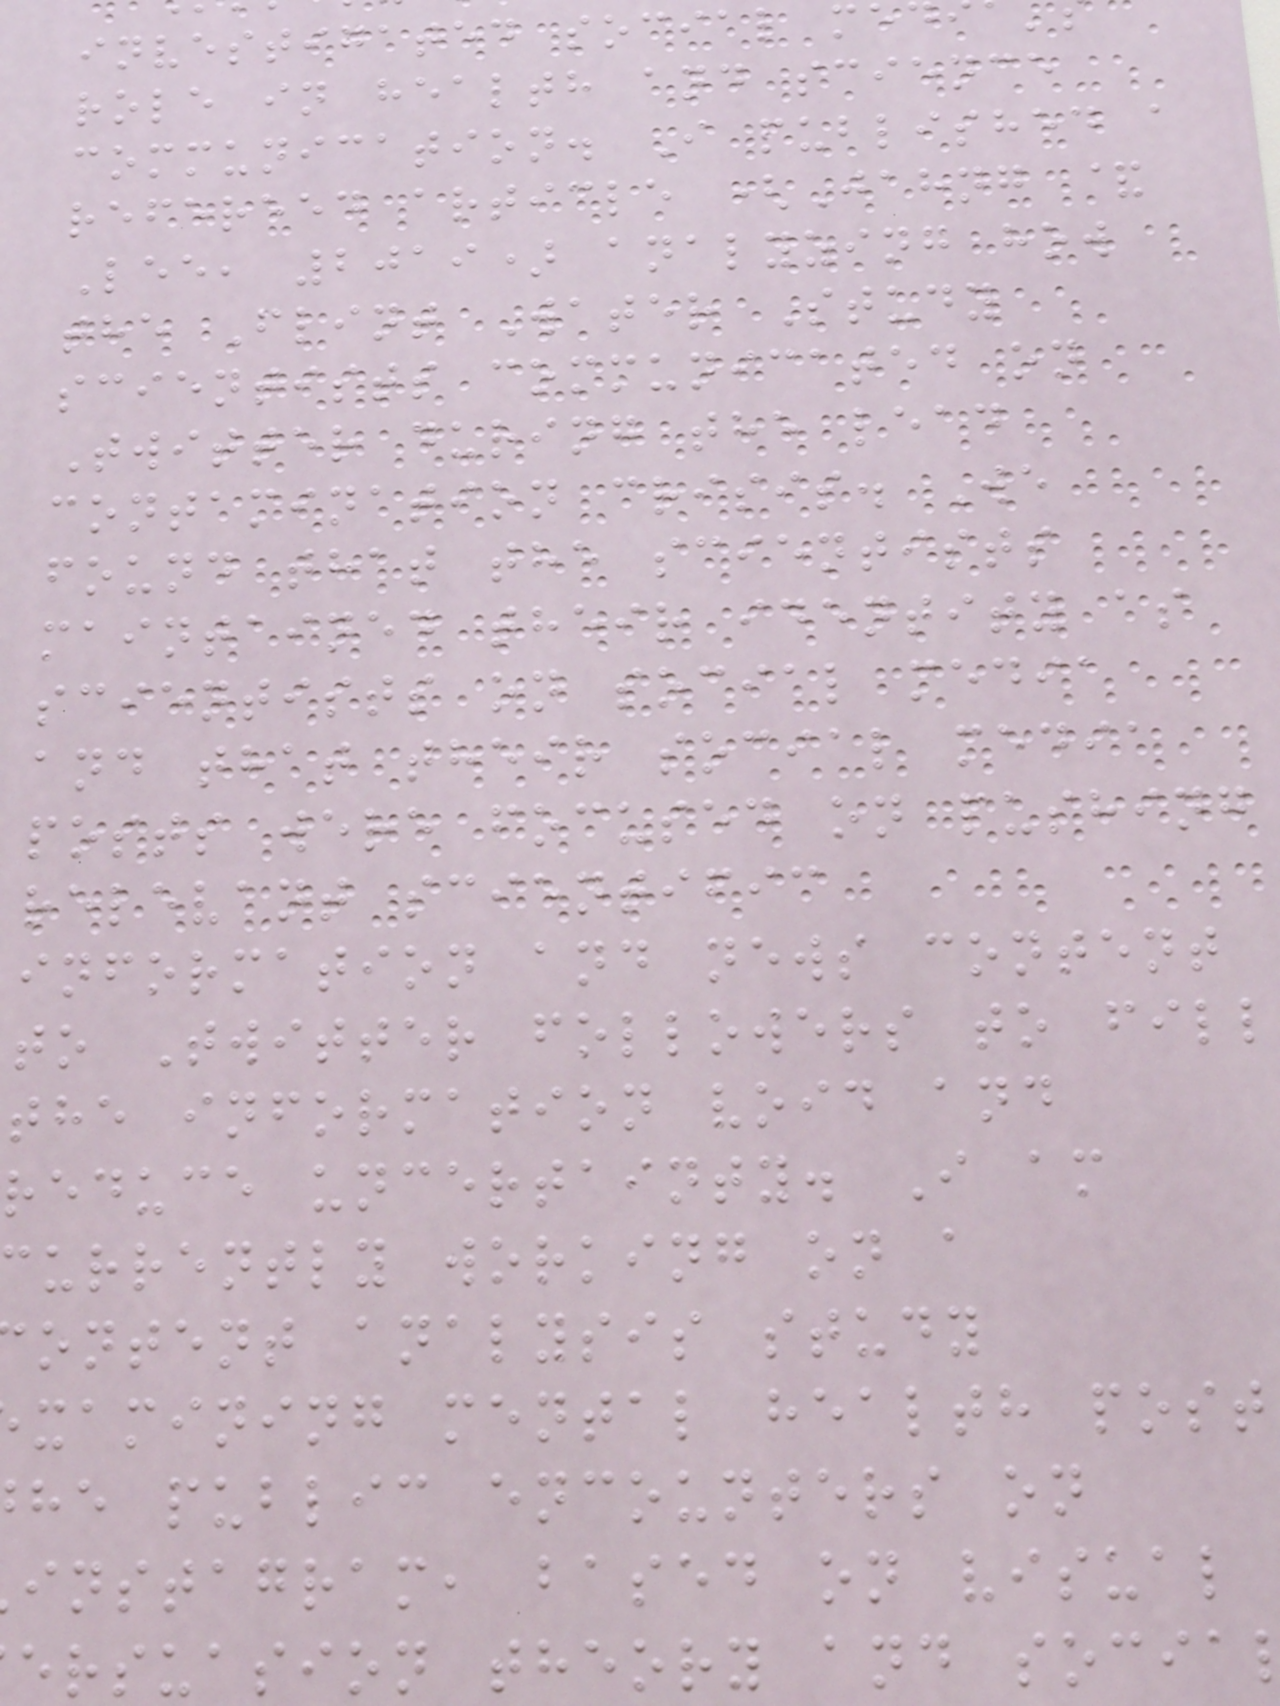investigated social me
role in health and science
communication. I published a
refereed article (Jahng &
Lee, 2019) analyzing how
the Flint Water Study
scientists communicated on
Twitter during the lead
contamination crisis. We
found that the scientists
maintained their identity as
scientists on social media
and that their social media
posts were focused on pushing
relevant scientific
information and news content
to Twitter followers to fill
the information void and
reduce uncertainty. I am
urrently working on a
ontent analysis study
xamining mental health post
he public encounters on
instagram, based on visual
ersuasion theory and socia
